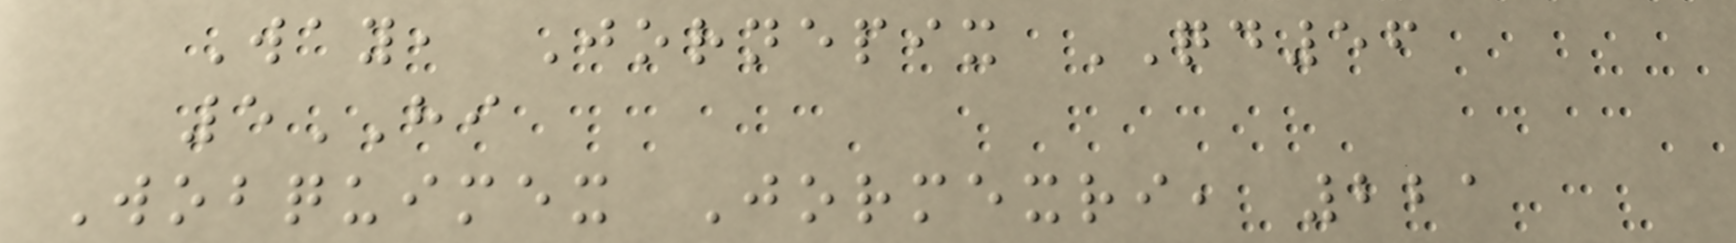Way, Jornepix QD56
5HI
Wobquimex Jormexri, 221
